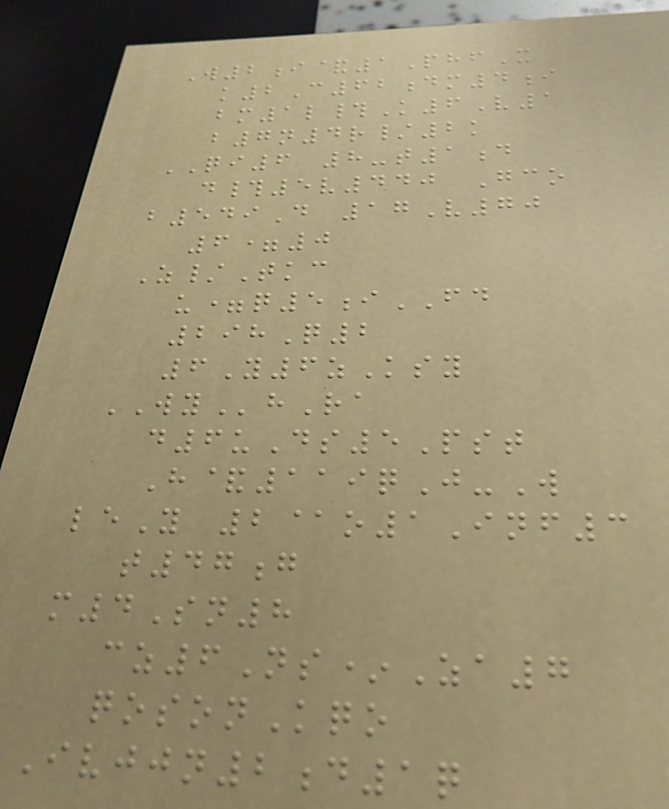W2i&1PhfX
k2C62dm4i
bm1l#K6V1
b7n4r/2k
QI6 8-t1d
d#5v440 Gco
b549D 17V70
6=0
Z/Tkc
u=q5iFD
298Q2
6Y6zKsy
WYhRa
d6uDs5Pst
H&119qJ-W
leY 2@o1Inf3
t47g
m4Sn8
cz6Ns*Za7
qosonKqo
Ivjjn2d1q
